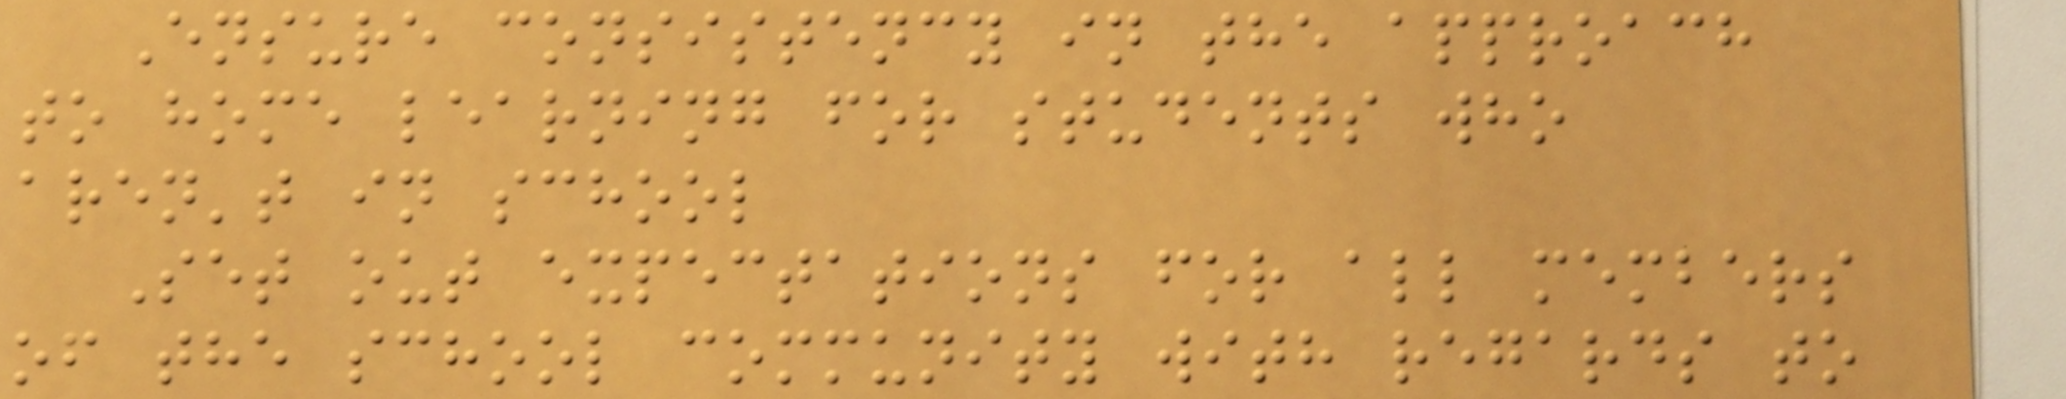Ensure consistency in the approach
to home learning for students who
aren't in school
Set out expectations for all members
of the school community with regards to
